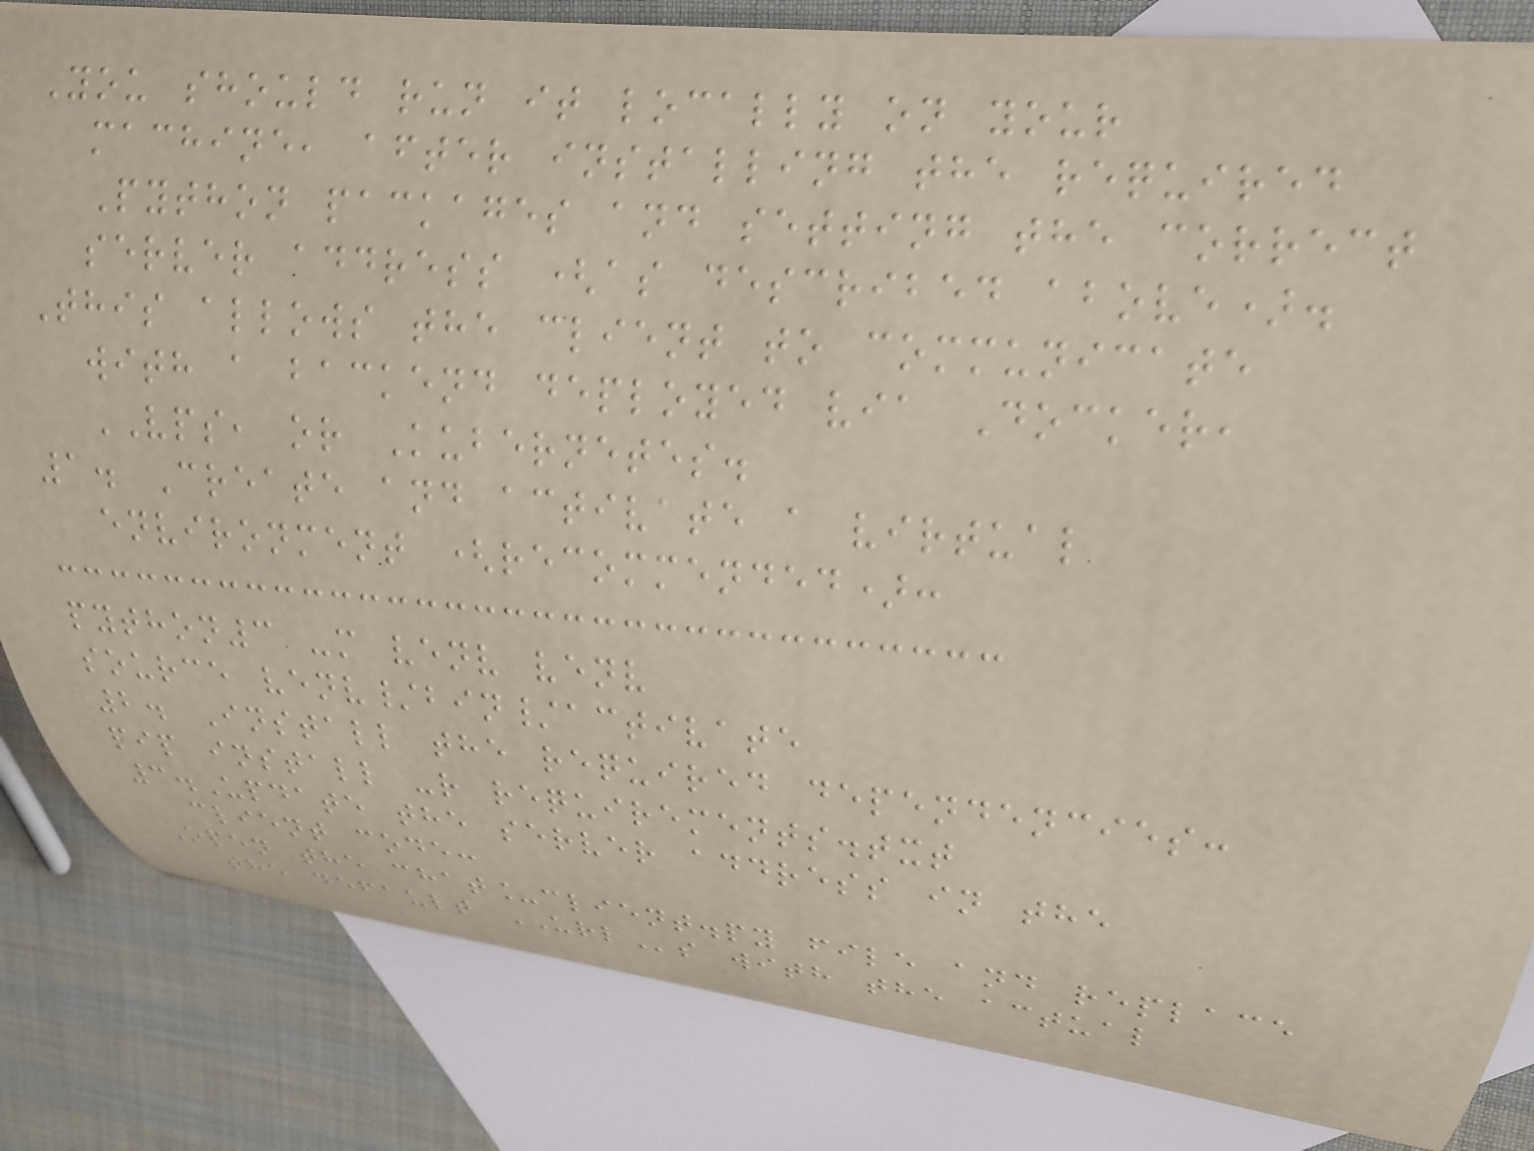You should run it locally on your
machine, after installing the required
Python packages and setting the correct
server address (as described above).
This allows the client to communicate
with a backend deployed via Docker,
VPS, or Kubernetes.
1. Create and activate a virtual
environment (recommended):
python3 -m venv venv
source venv/bin/activate
2. Install the required dependencies:
pip install -r requirements.txt
3.Update the server address in the
client code:
Open the chat_client.py file and replace
the default URLs with the actual
